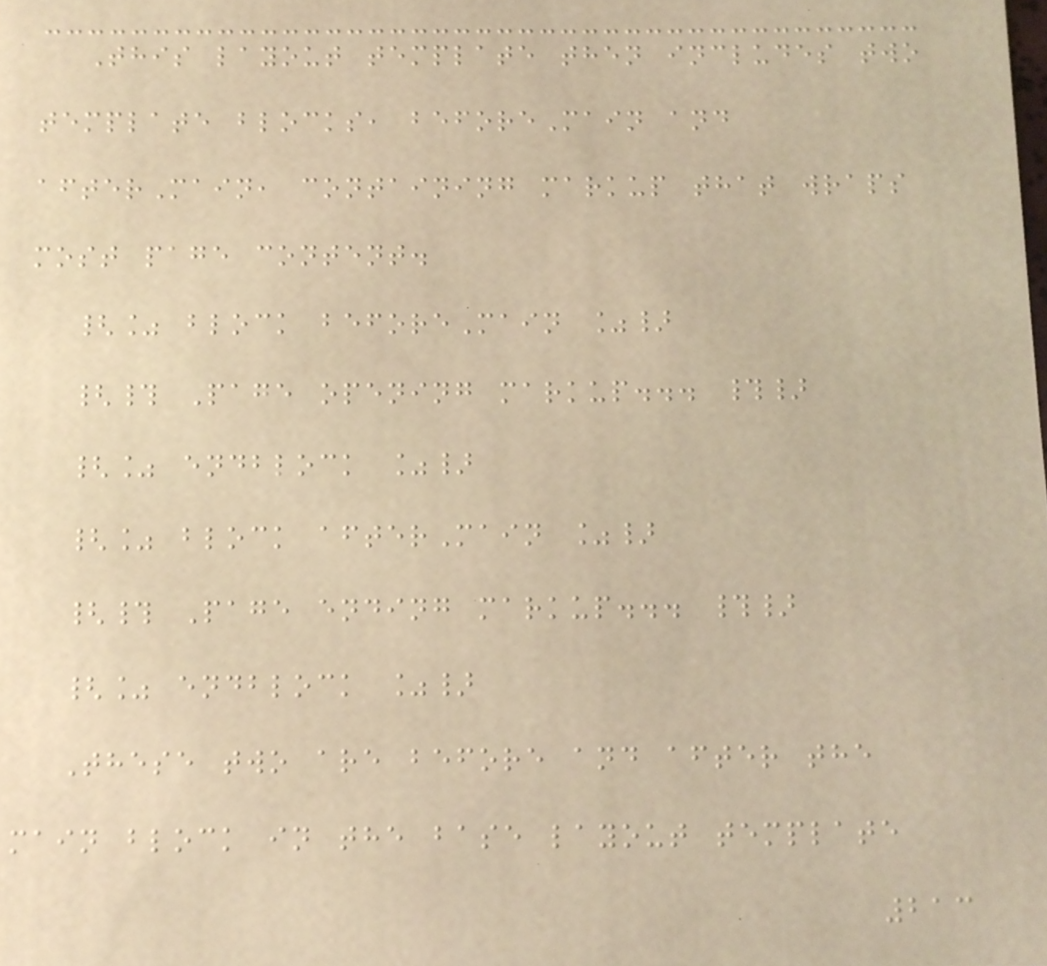This layout template then includes two
template blocks, beforeMain and
afterMain, containing markup that wraps
most page content.
{% block beforeMain %}
{# Page opening markup... #}
{% endblock %}
{% block afterMain %}
{# Page ending markup... #}
{% endblock %}
These two are before and after the
main block in the base layout template
213
